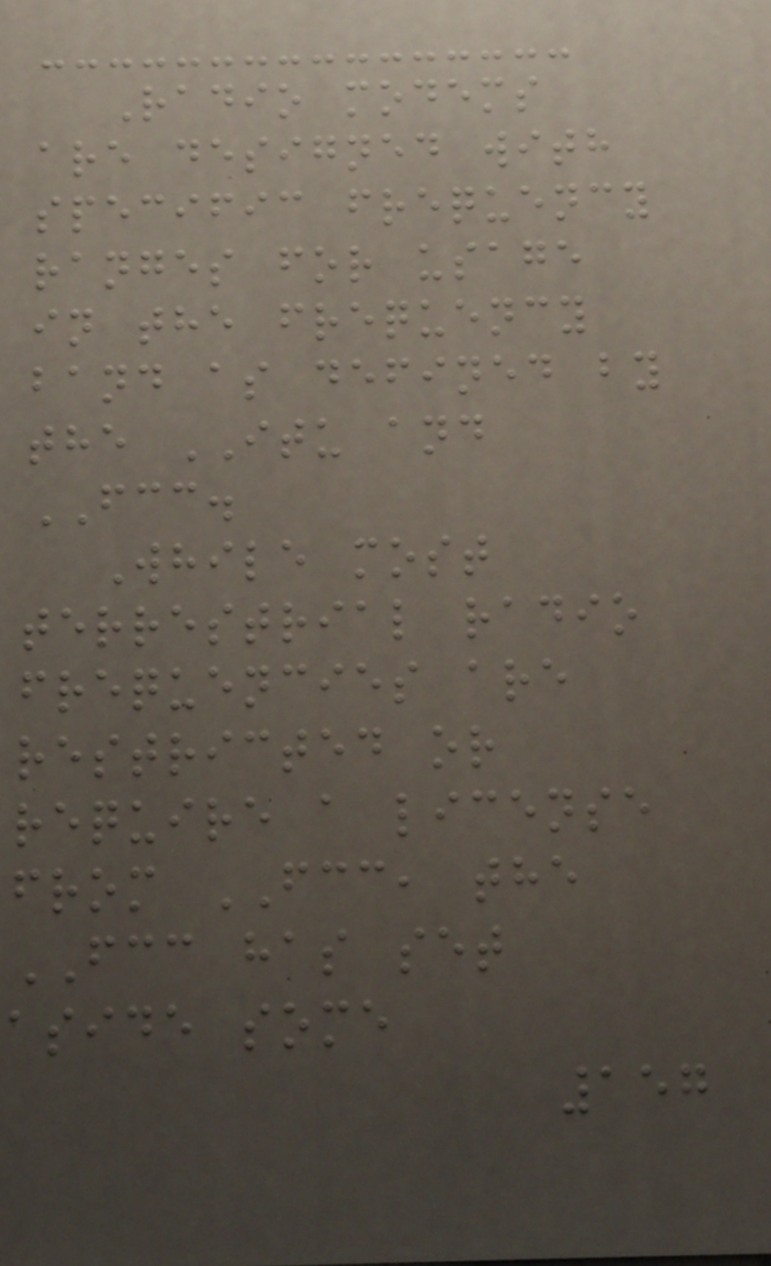Radio modems
are designed with
specific frequency
ranges for usage
in the frequency
band as defined by
the ITU and
FCC.
While most
terrestrial radio
frequencies are
restricted or
require a license
from FCC, the
FCC has set
aside some
157
